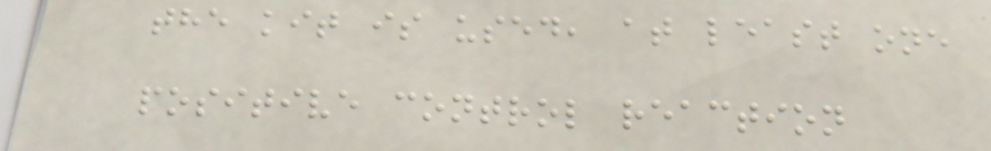the kit is used, at least one
positive control reaction
